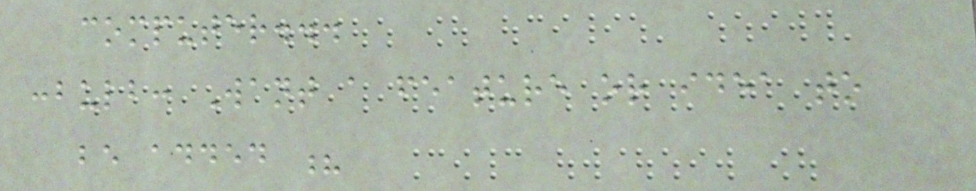computer...
:bulb: Want a feature or idea to
be added ?
